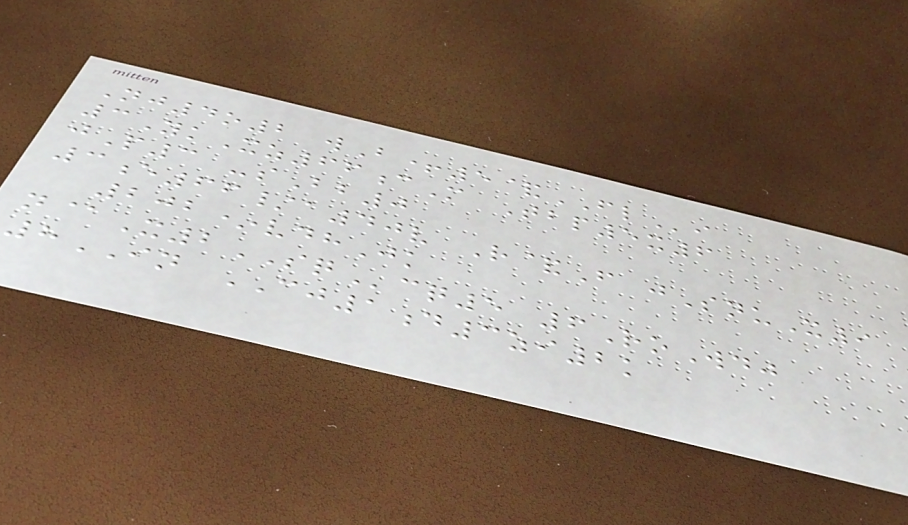Nj4o2 wB+5&FLi
3YkXz66cM Tbp5x6
jP3 -sBb0
3e66/a40v R&F jSnuX9
202*vdhJk
n@X2SQcq5 6RoWdj
8IN CJ1d3zi2k
